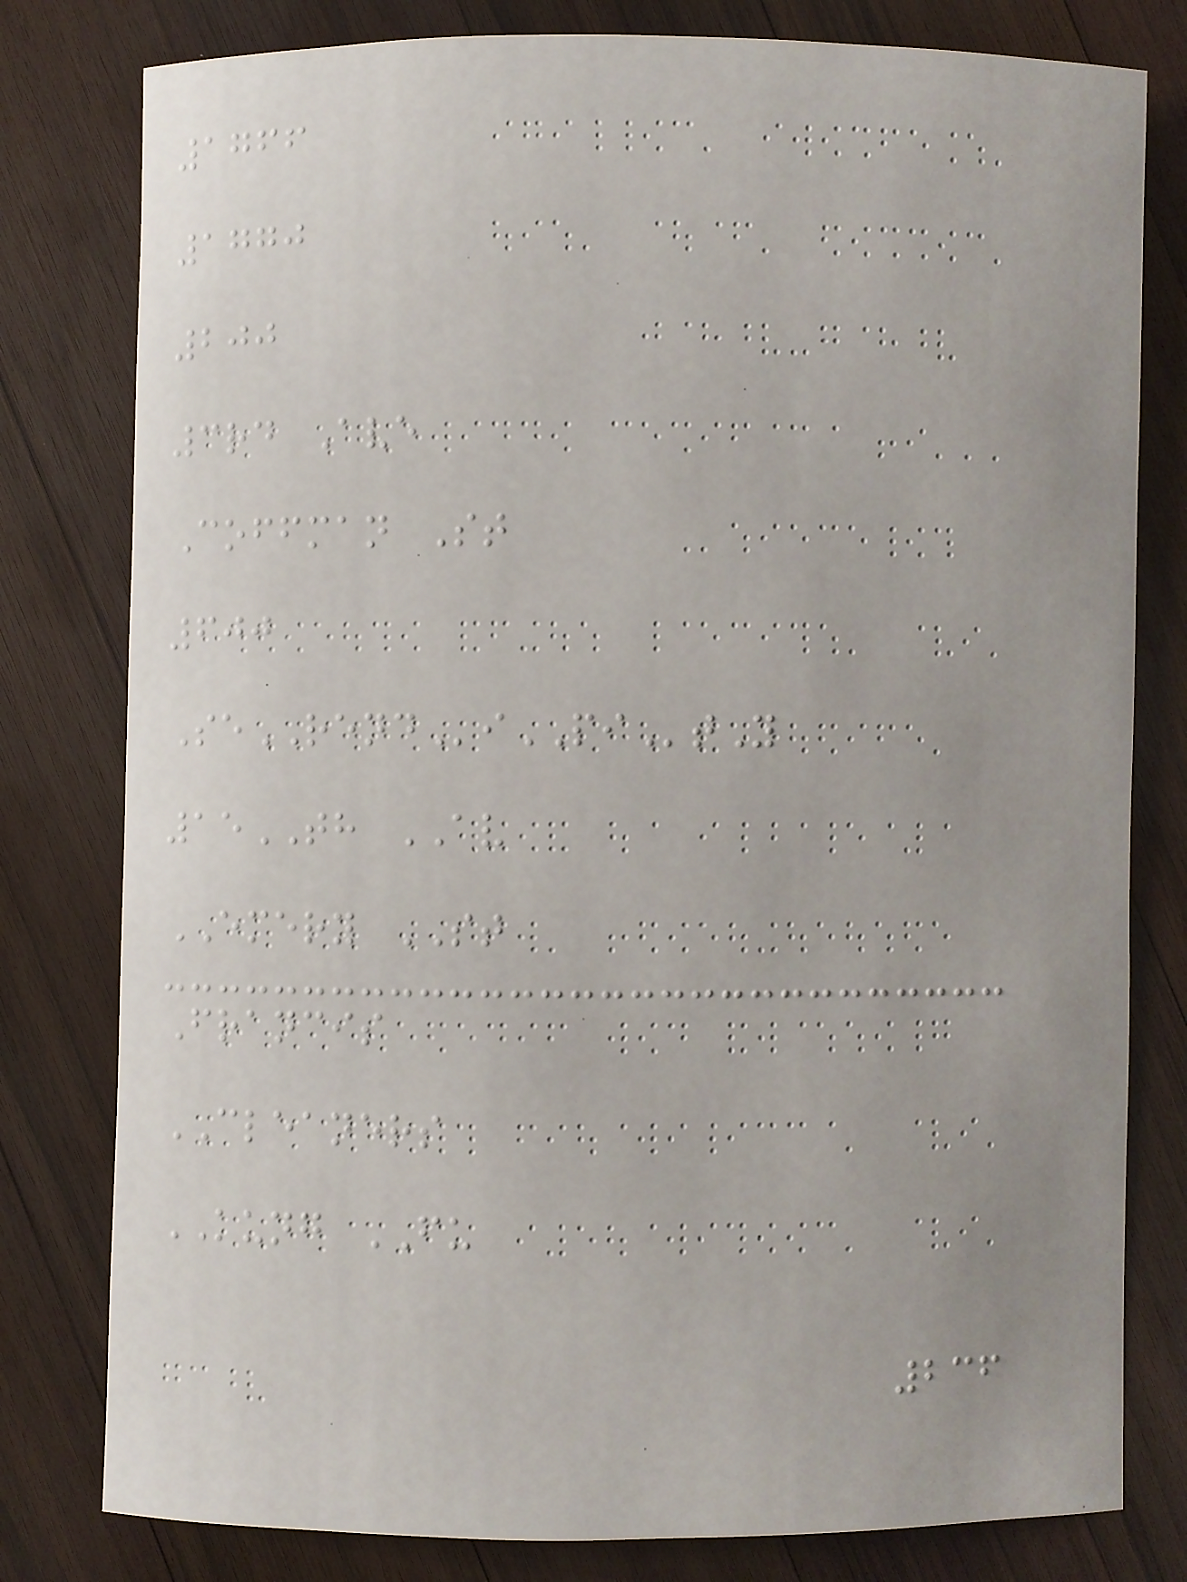1766
1770
200
3rd Ave
Coffman St
600
SeRENDiPItY
15TH AV
EMERY ST
Francis
CLEANERS
KUNG FU
236
